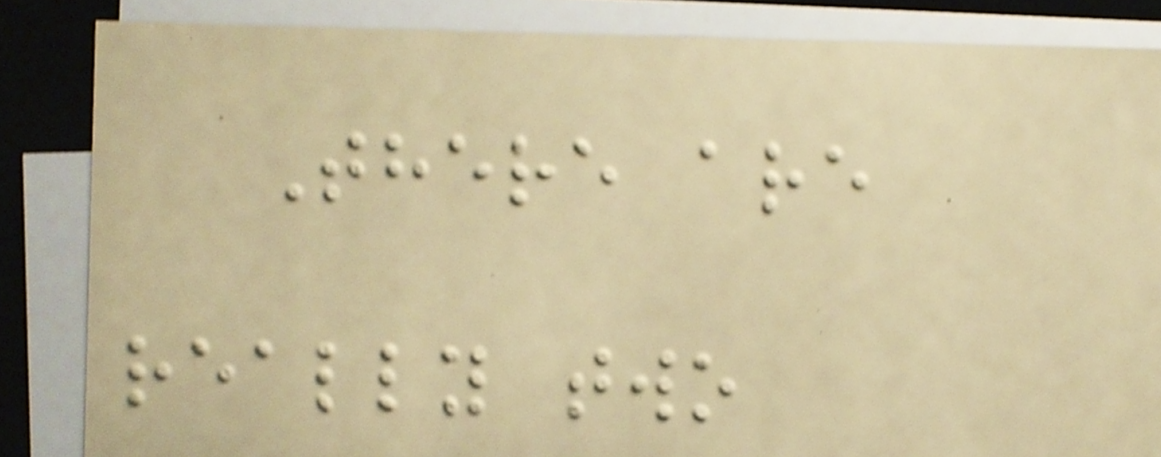There are
really two
